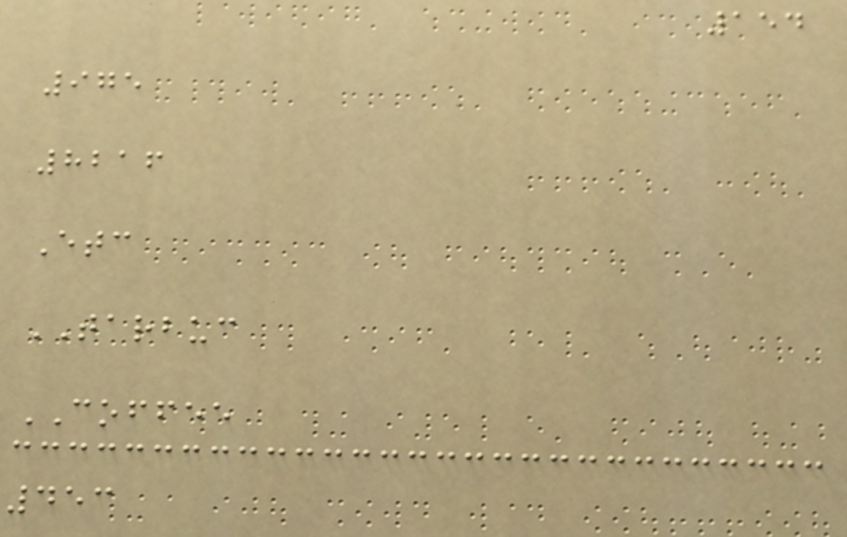154
975
8216
Etc
TARBUC
COFFEE
453
